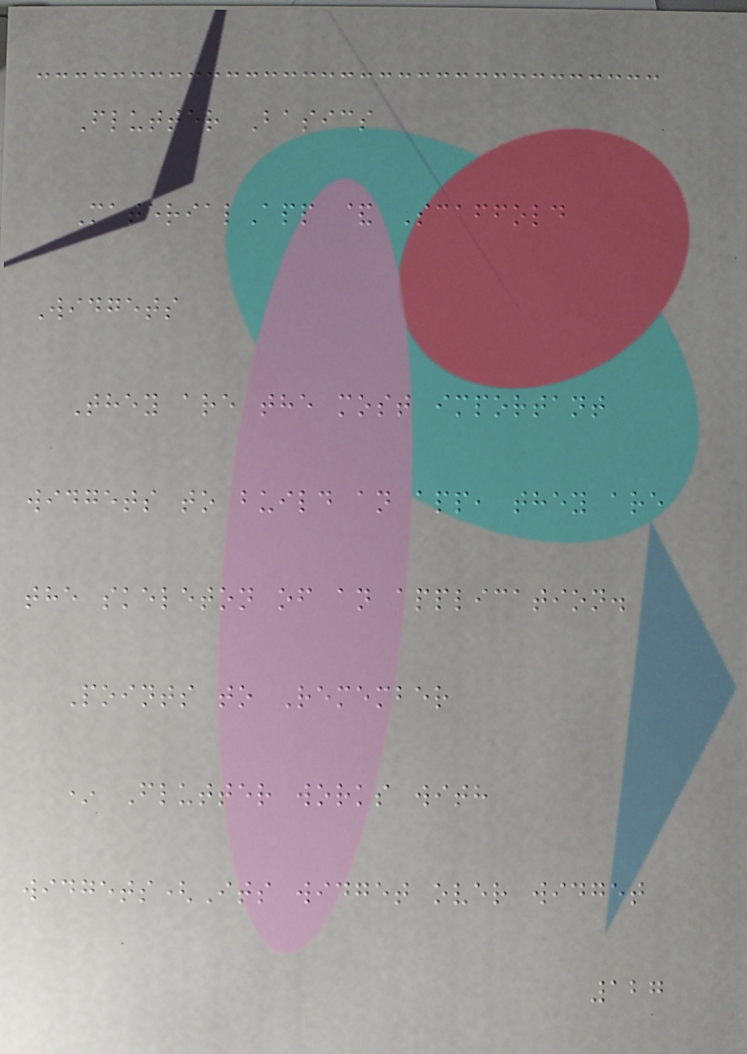Flutter Basics
MaterialApp & Scaffold
Widgets
They are the most important
widgets to build an app, they are
the skeleton of an application.
Points to Remember
* Flutter works with
widgets(Its widget over widget
127
